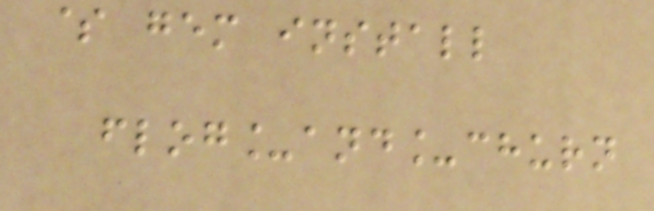$ gem install
flog_and_churn
